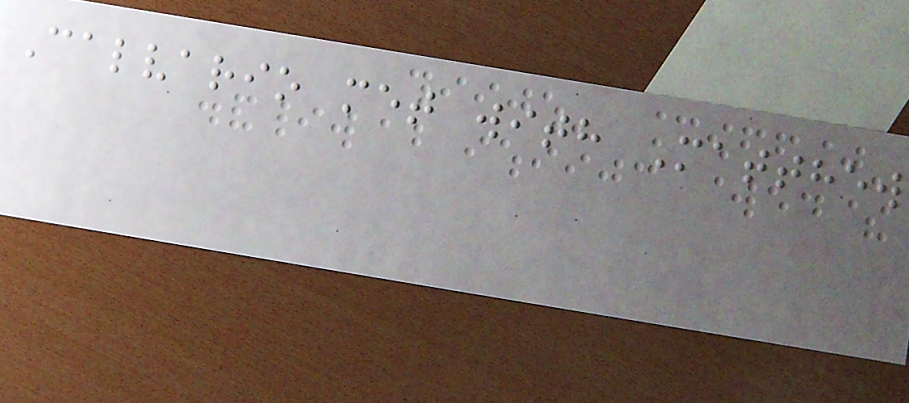Calvario met with Matthew
